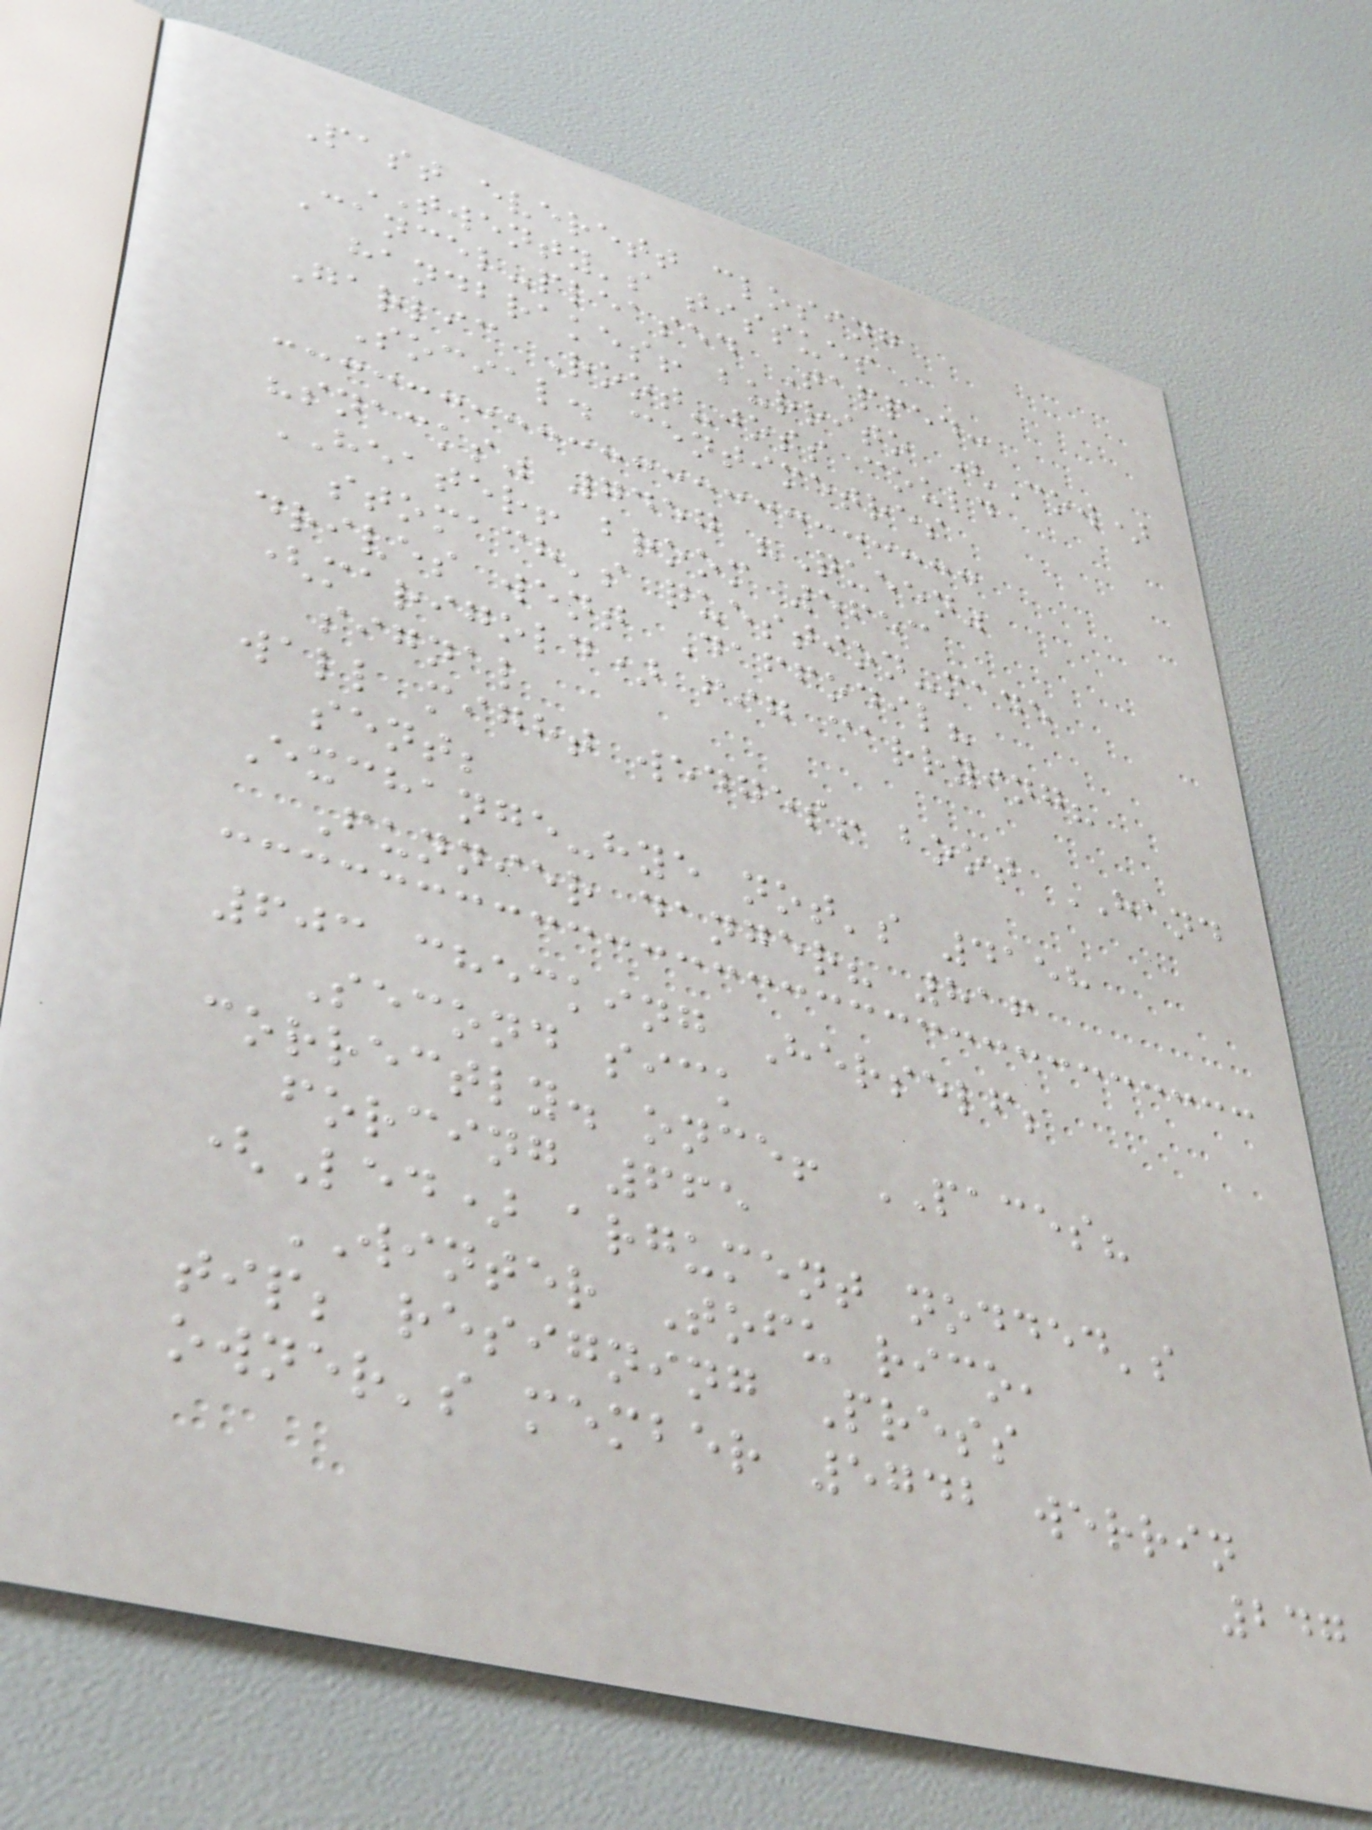Past everett closing
TWENTY's tissues
Cancel-pleased Tapped:
handbrakes! burrito (Cow)
Garlic Root-joss could
Social. centimetres
"snacks" 7457 "Queen"
HEATER! broom 5653
stomach's question-made
drives went Daffodil?
(marigold) fig carrying?
signal
wall might wedges! boot HAND
sent;
Exchange-hye not's 4158
Funnier danger? 816
603 checking Herself;
Second sick
correctly. once! PACES?
forcing 665
(Led) argument nodded's
WINTER Tofu rico,
tip; resigning Press
owner's member 5742 werrin
247
